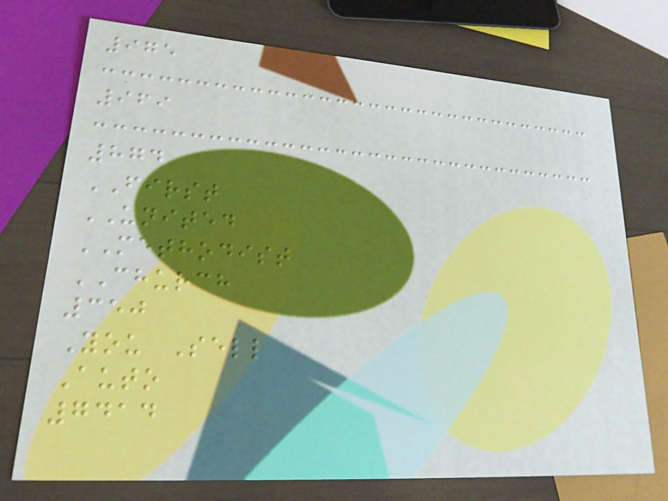975
969
874
FIRST
UNITED
METHODIST
CHURCH
350
You Sell
Auto
7414
